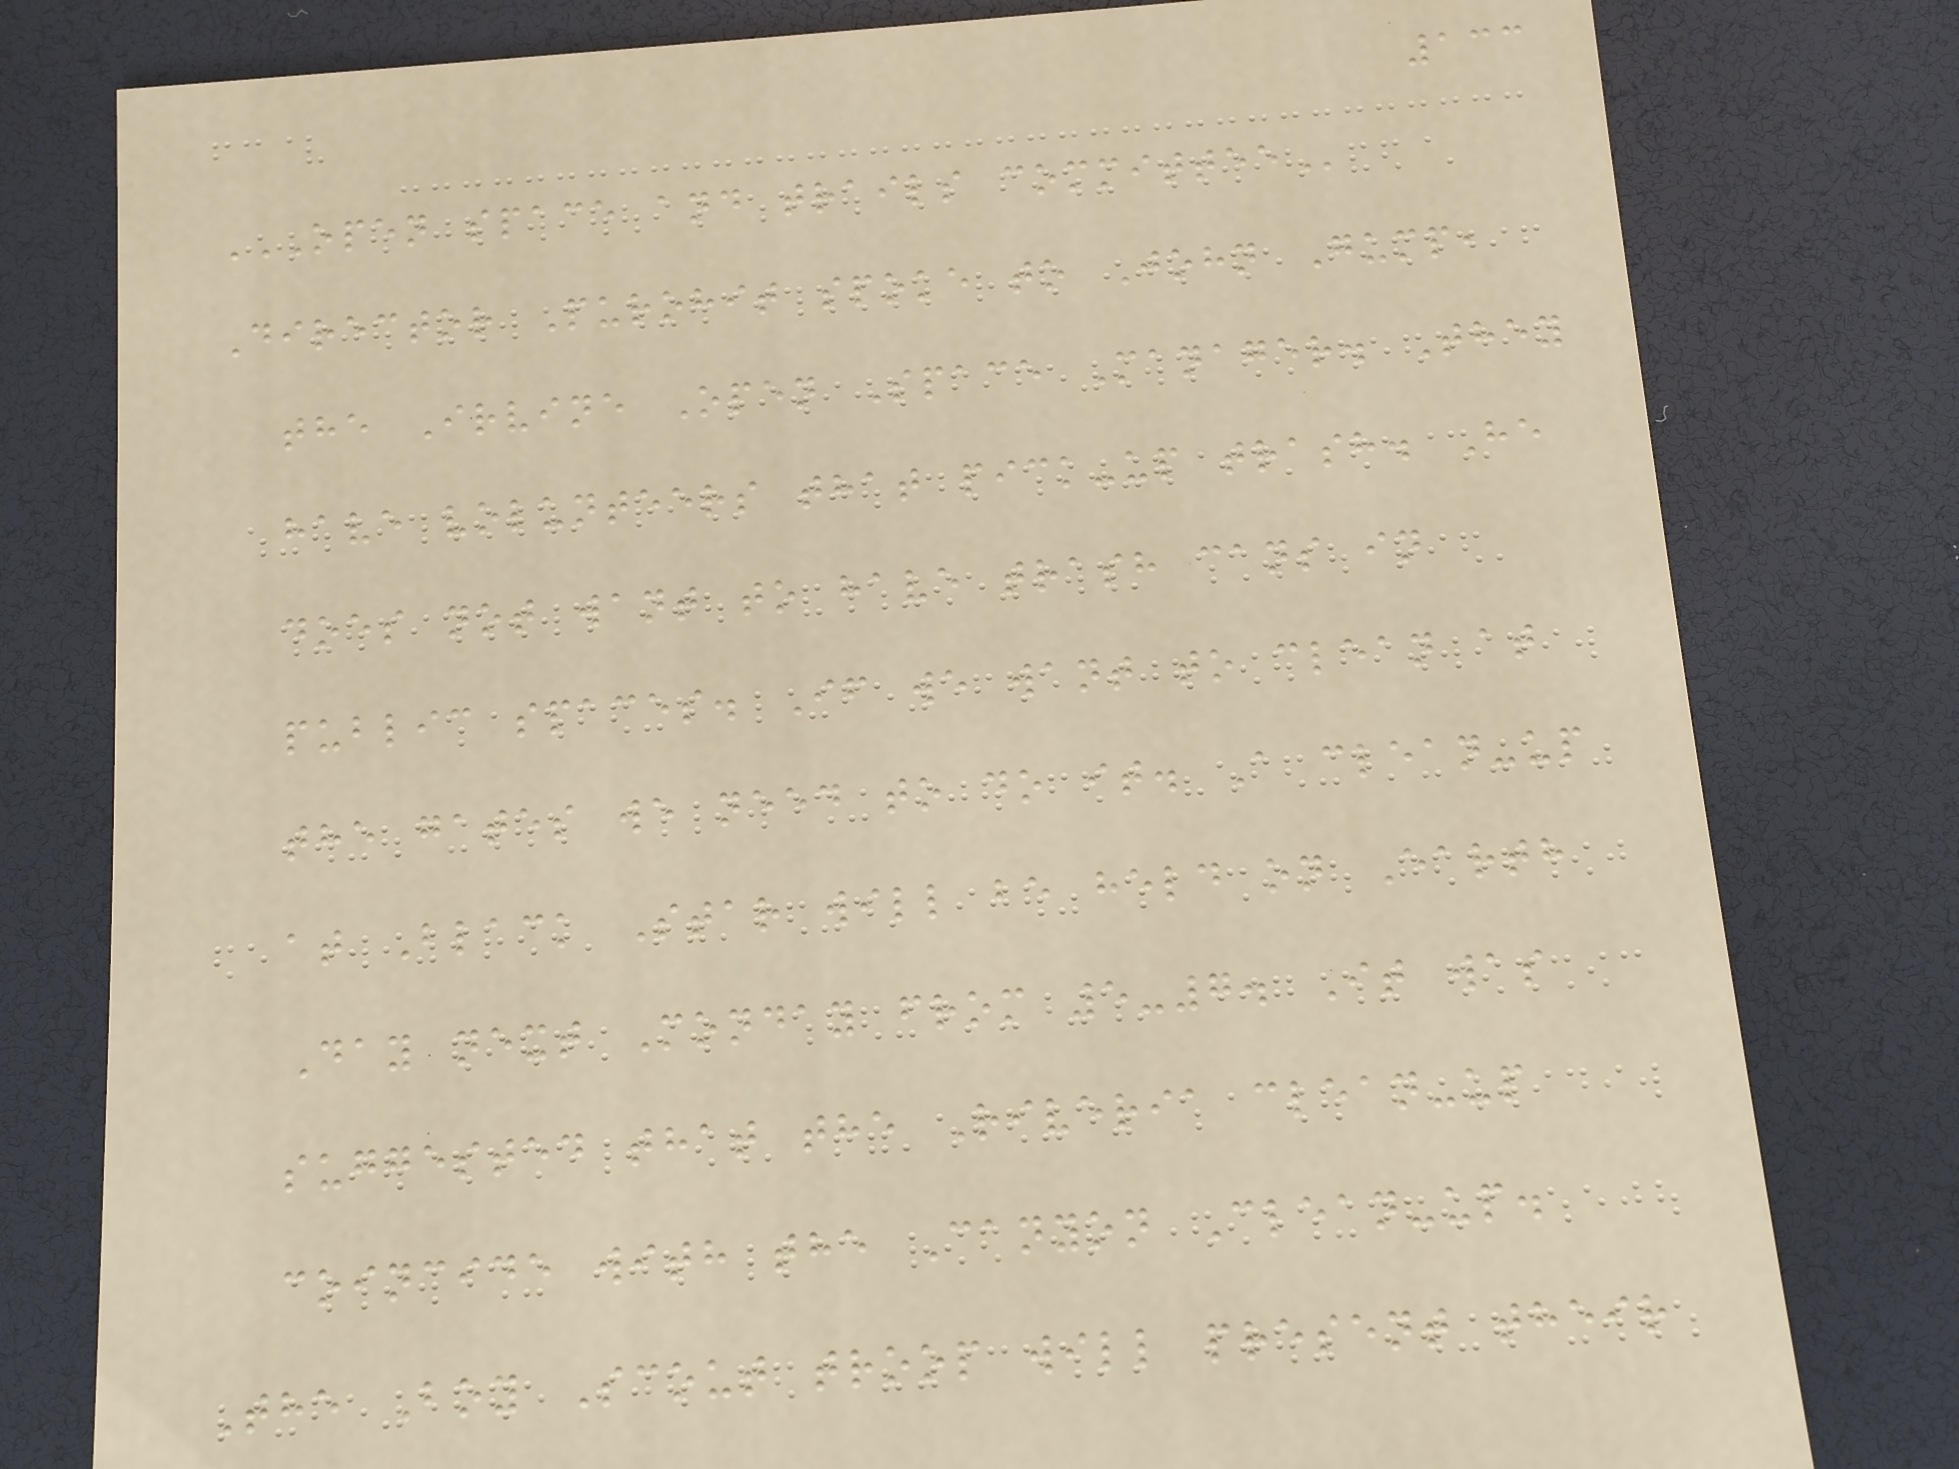133
OPEN SPACE AND TRAILS COMMITTEE
Director Purohit spoke to John Gump,
the Irvine Open Space Manager. They
have volunteers that pick-up trash. He
does not want to have trash cans in
public spaces. If we want to clean at
the gates we need to do it. A clean-up
at Black Star will be held on Earth
Day next Monday from 5-7. It was
suggested that the Riveria clean-up
coincide with the Canyon Clean-up.
The Boy Scout troop will present their
